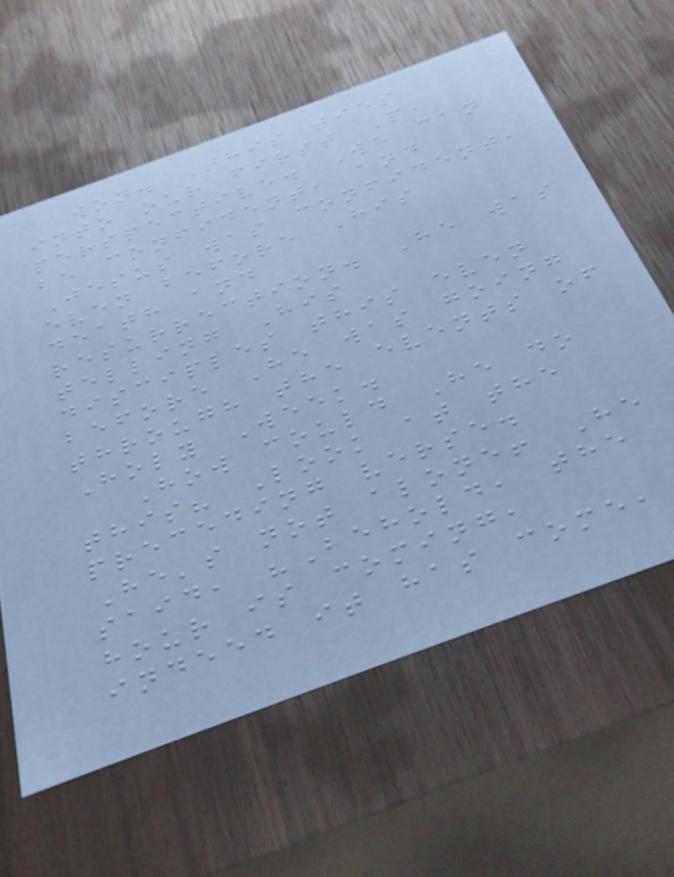won. This ties
into our first P,
perspective. We can
be confident, and
Jesus was confident,
even before His
death and
resurrection. He was
telling His
disciples this even
before He was going
through the events of
Holy Week.
How could He do
this? Look at the
preceding verse.
He's not alone! He
said, "Behold, the
hour is coming,
indeed it has come,
